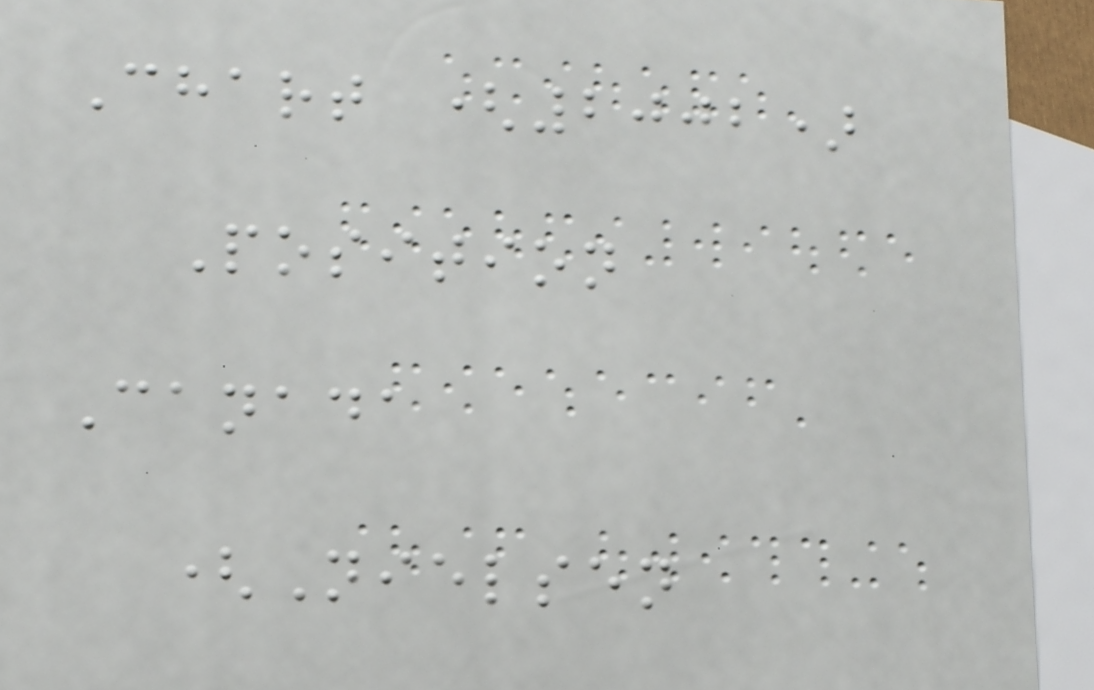Chart (2002)
Position
Canada
(Nielsen
